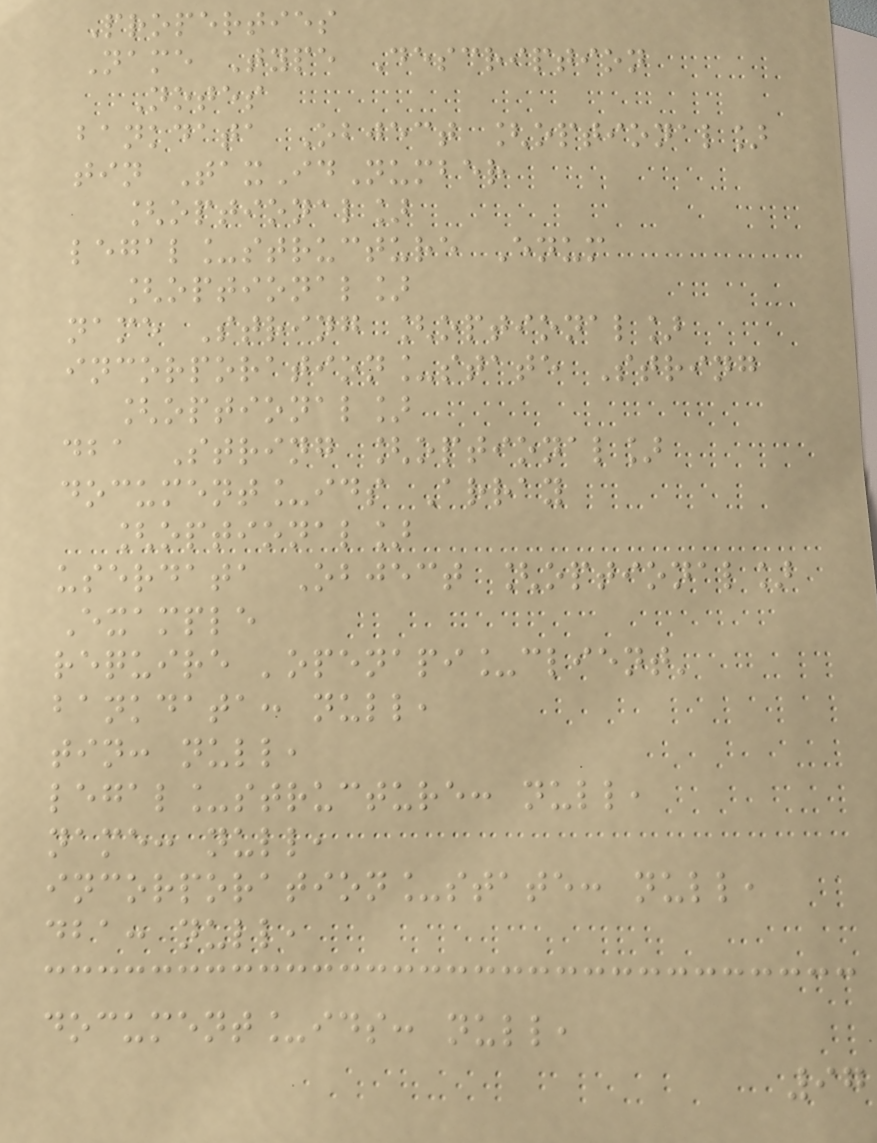Properties
Name Type Description
Notes
bankdata Object [optional]
tin TaxIdNumber
[optional]
legal_structure Enum
[optional]
name String [optional]
incorporation_state String
[optional]
dba String [optional]
document_ids Array
[optional]
userdata Object [optional]
Example
require 'openapi_client'
bankdata: null,
tin: null,
legal_structure: null,
name: null,
incorporation_state: null,
dba: null,
document_ids: null,
97
